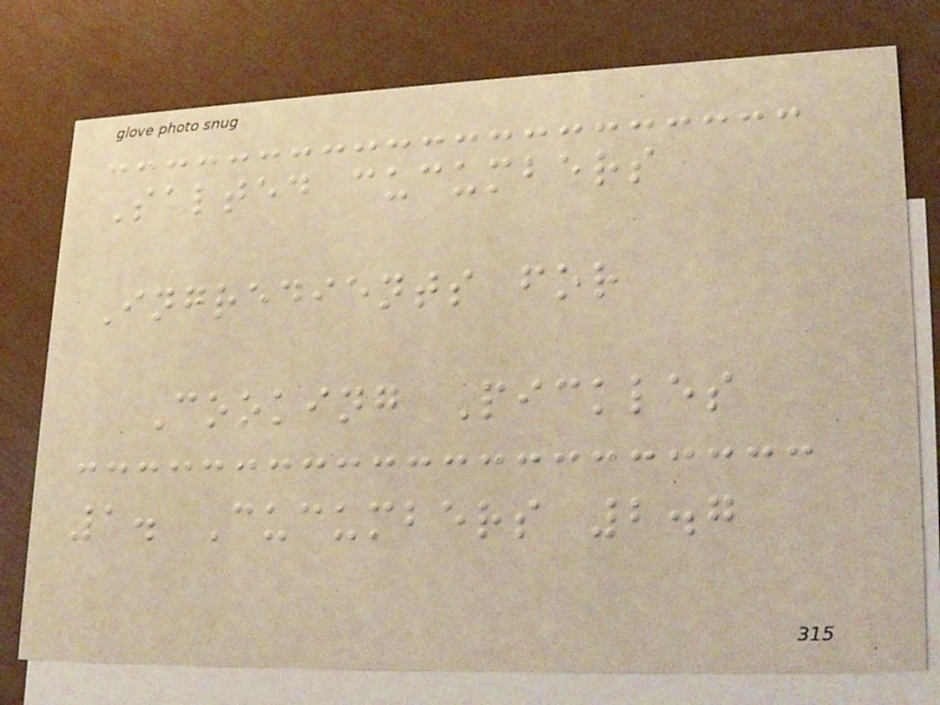Salted cucumbers
Ingredients for
Cooking Pickles
1. Cucumbers 2.7
